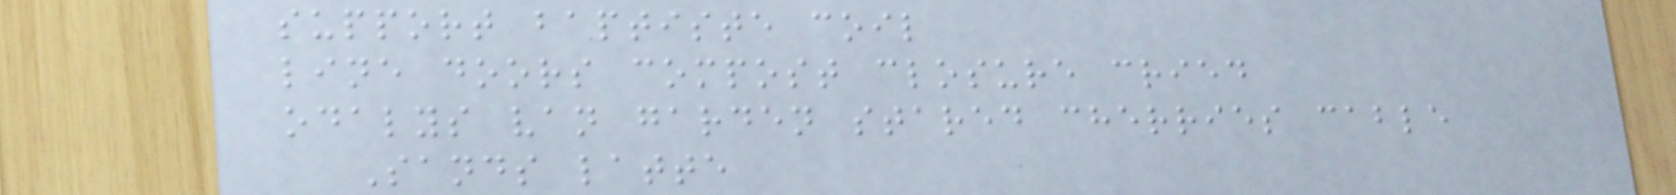support baptiste coil
line doors compost closure cried
odalys van garden stared cherries cable
Sands latte
